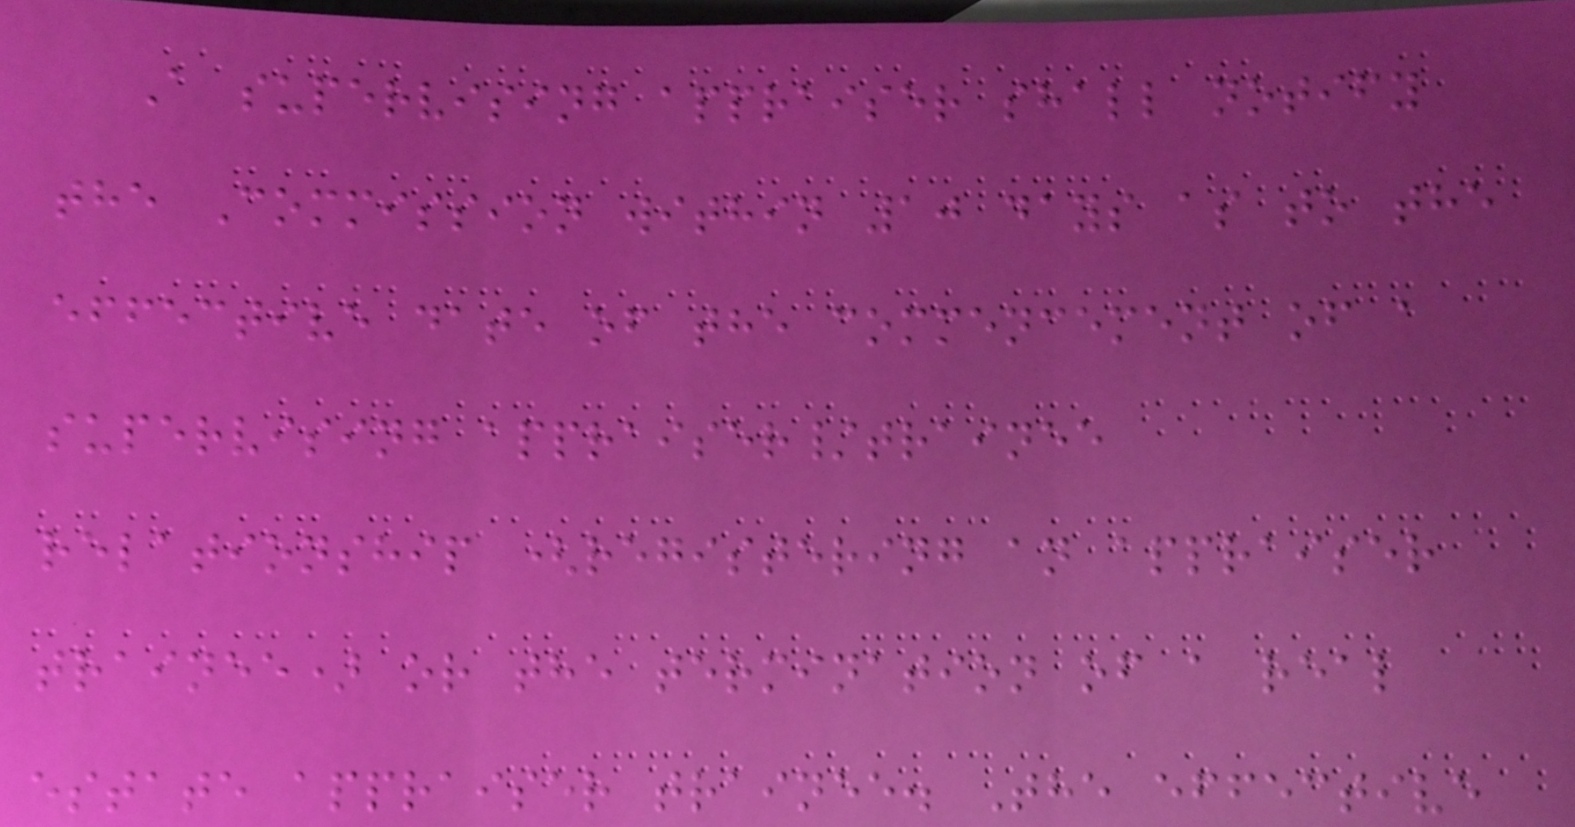A supervising appraiser shall notify
the Commission within 10 days as to the
effective date of the commencement of a
supervising appraiser/trainee
relationship (registering an appraiser
trainee) or the termination of a real
estate appraiser trainee. The effective
